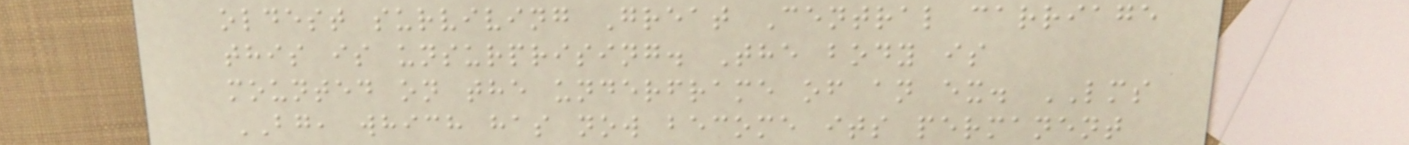oldest surviving Great Central carriage
this is unsurprising. The body is
mounted on the underframe of an ex. LMS
BG, which has now become its permanent
